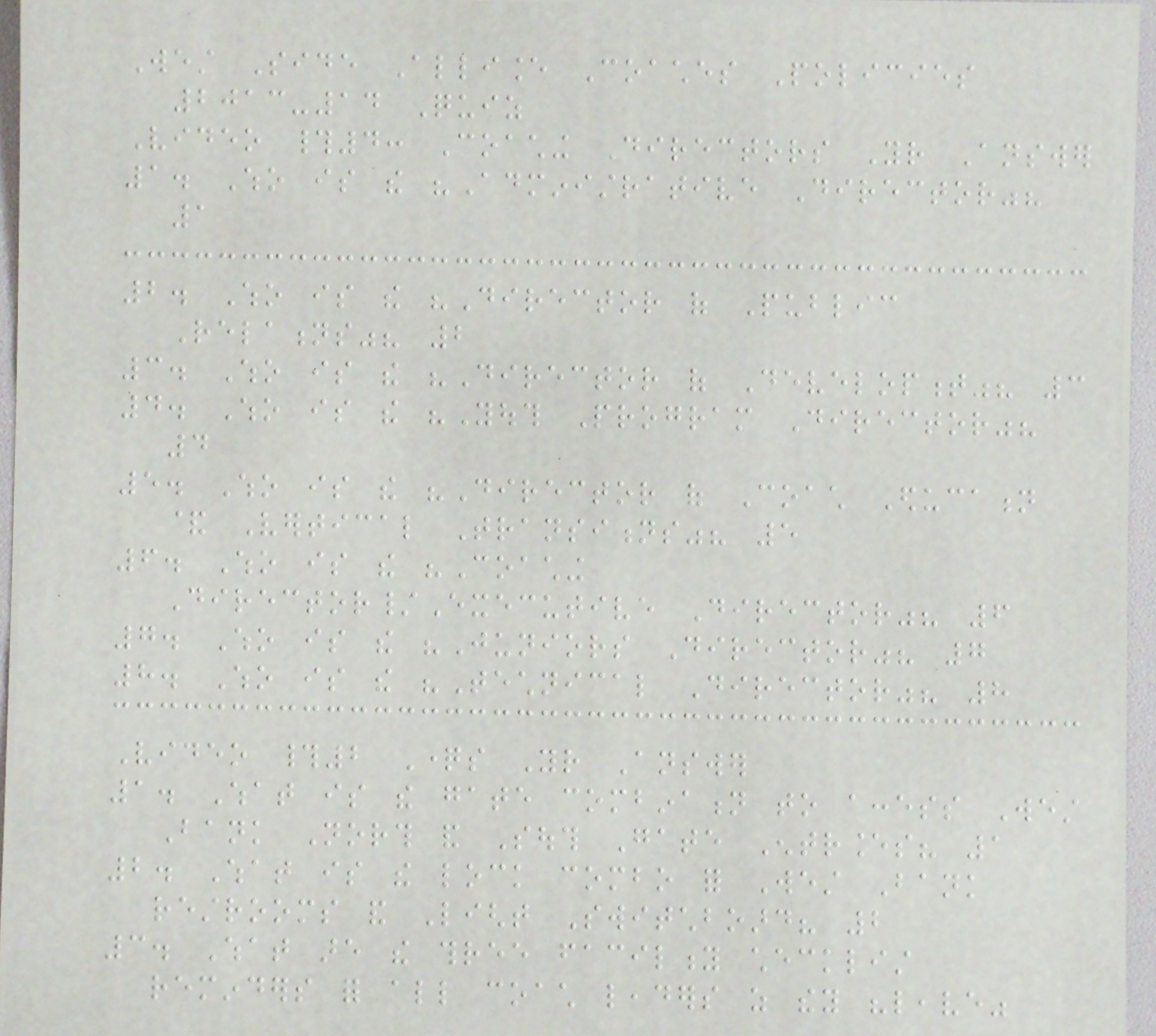West Side Alliance Coaches Policies
2013-14 Quiz
Video #4: Coaching Directors Your Answer
1. Who is the "Administrative Director"?
1
2. Who is the "Director of Public
Relations"? 2
3. Who is the "Director of Development"? 3
4. Who is the "Youth Program Director"?
4
5. Who is the "Director of Coach Education
& Vertical Transitions"? 5
6. Who is the "Coaching
Director/Executive Director"? 6
7. Who is the "Juniors Director"? 7
8. Who is the "Technical Director"? 8
Video #2 Questions Your Answer
1. What is the gate combination to access West
Bank North and South Gate Entrances? 1
2. What is the lock combo for West Bank
restrooms and Light Switchboard? 2
3. What are the three facility checklist
reminders for all coach leaders as they "leave"
